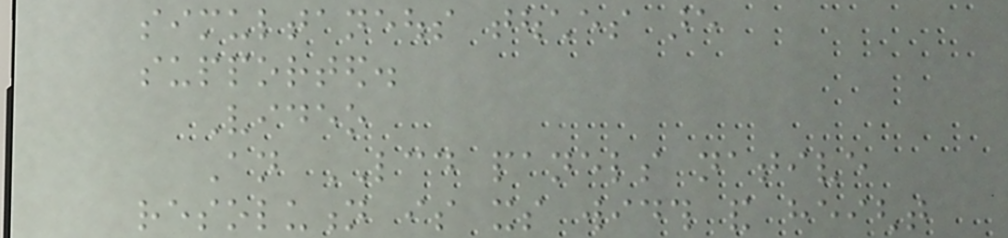simultaneous touches are
supported.
Video
An LCD panels native
resolution is its width and height
